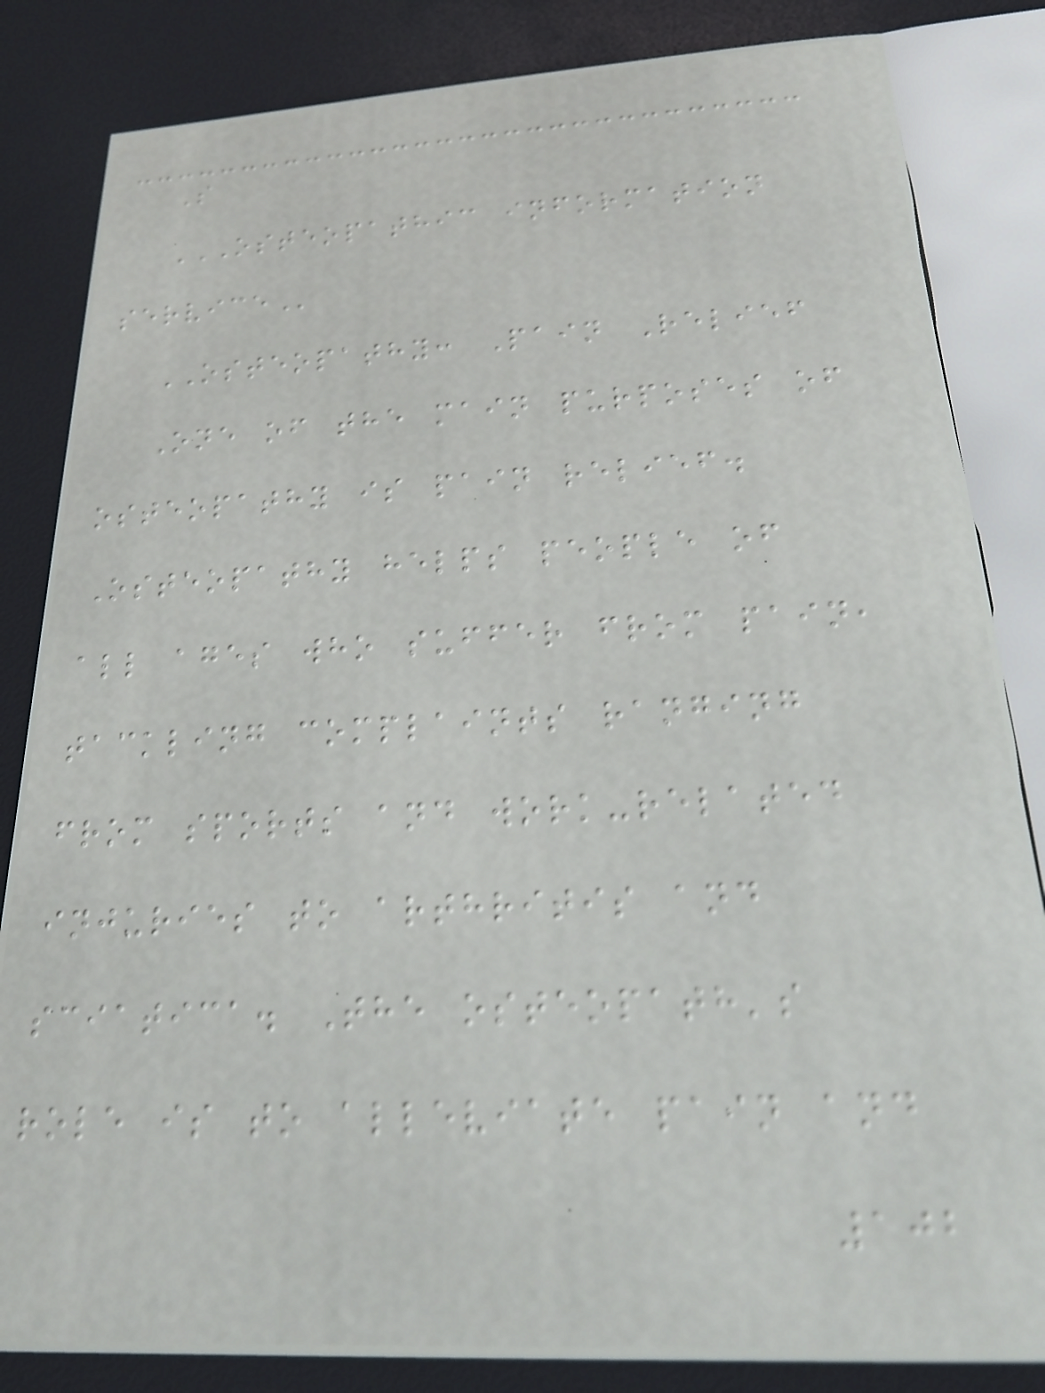S
OSTEOPATHIC INFORMATION
SERVICE
OSTEOPATHY: Pain Relief
One of the main purposes of
osteopathy is pain relief.
Osteopathy helps people of
all ages who suffer from pain,
tackling complaints ranging
from sports and work-related
injuries to arthritis and
sciatica. The osteopath's
role is to alleviate pain and
102
